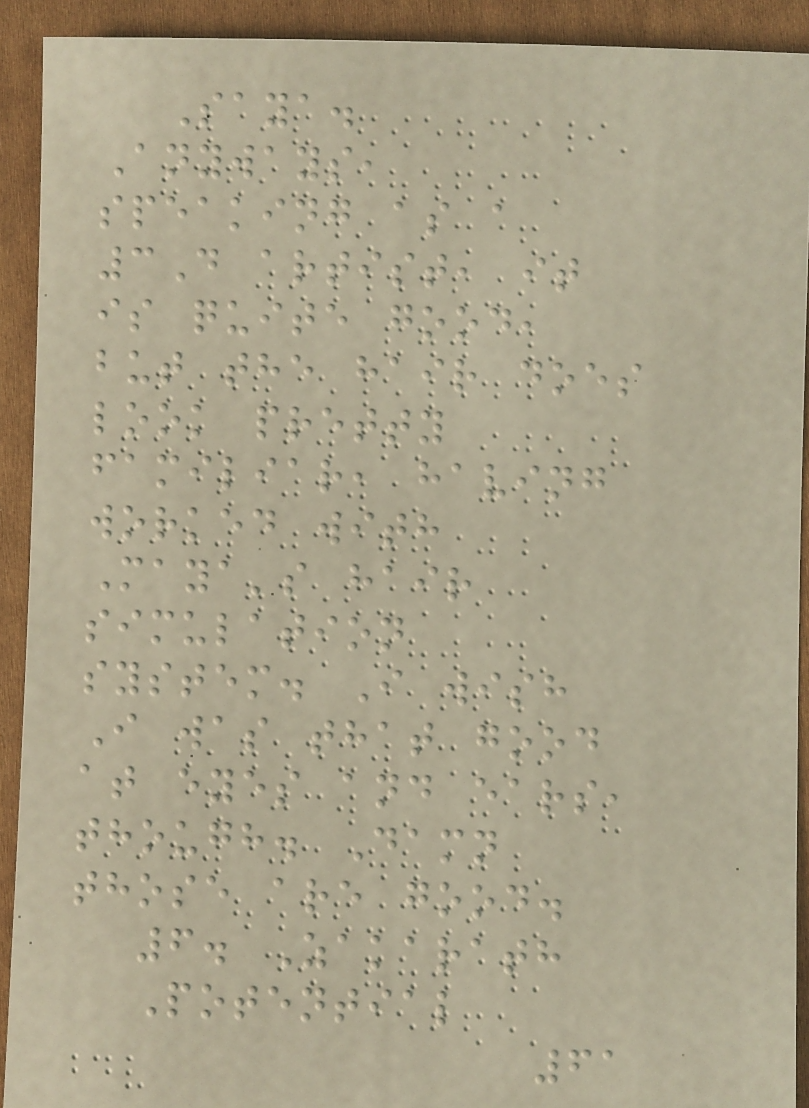Saya.
Anyways,
speaking as a
3D artist, it
is quite good,
but the hair does
look pretty
familiar, having
worked with
Maya's hair
simulation
system. I wish
I was that good
at eyes and ears,
though. Damn
those are good.
6. Zakarath
Potential
61
